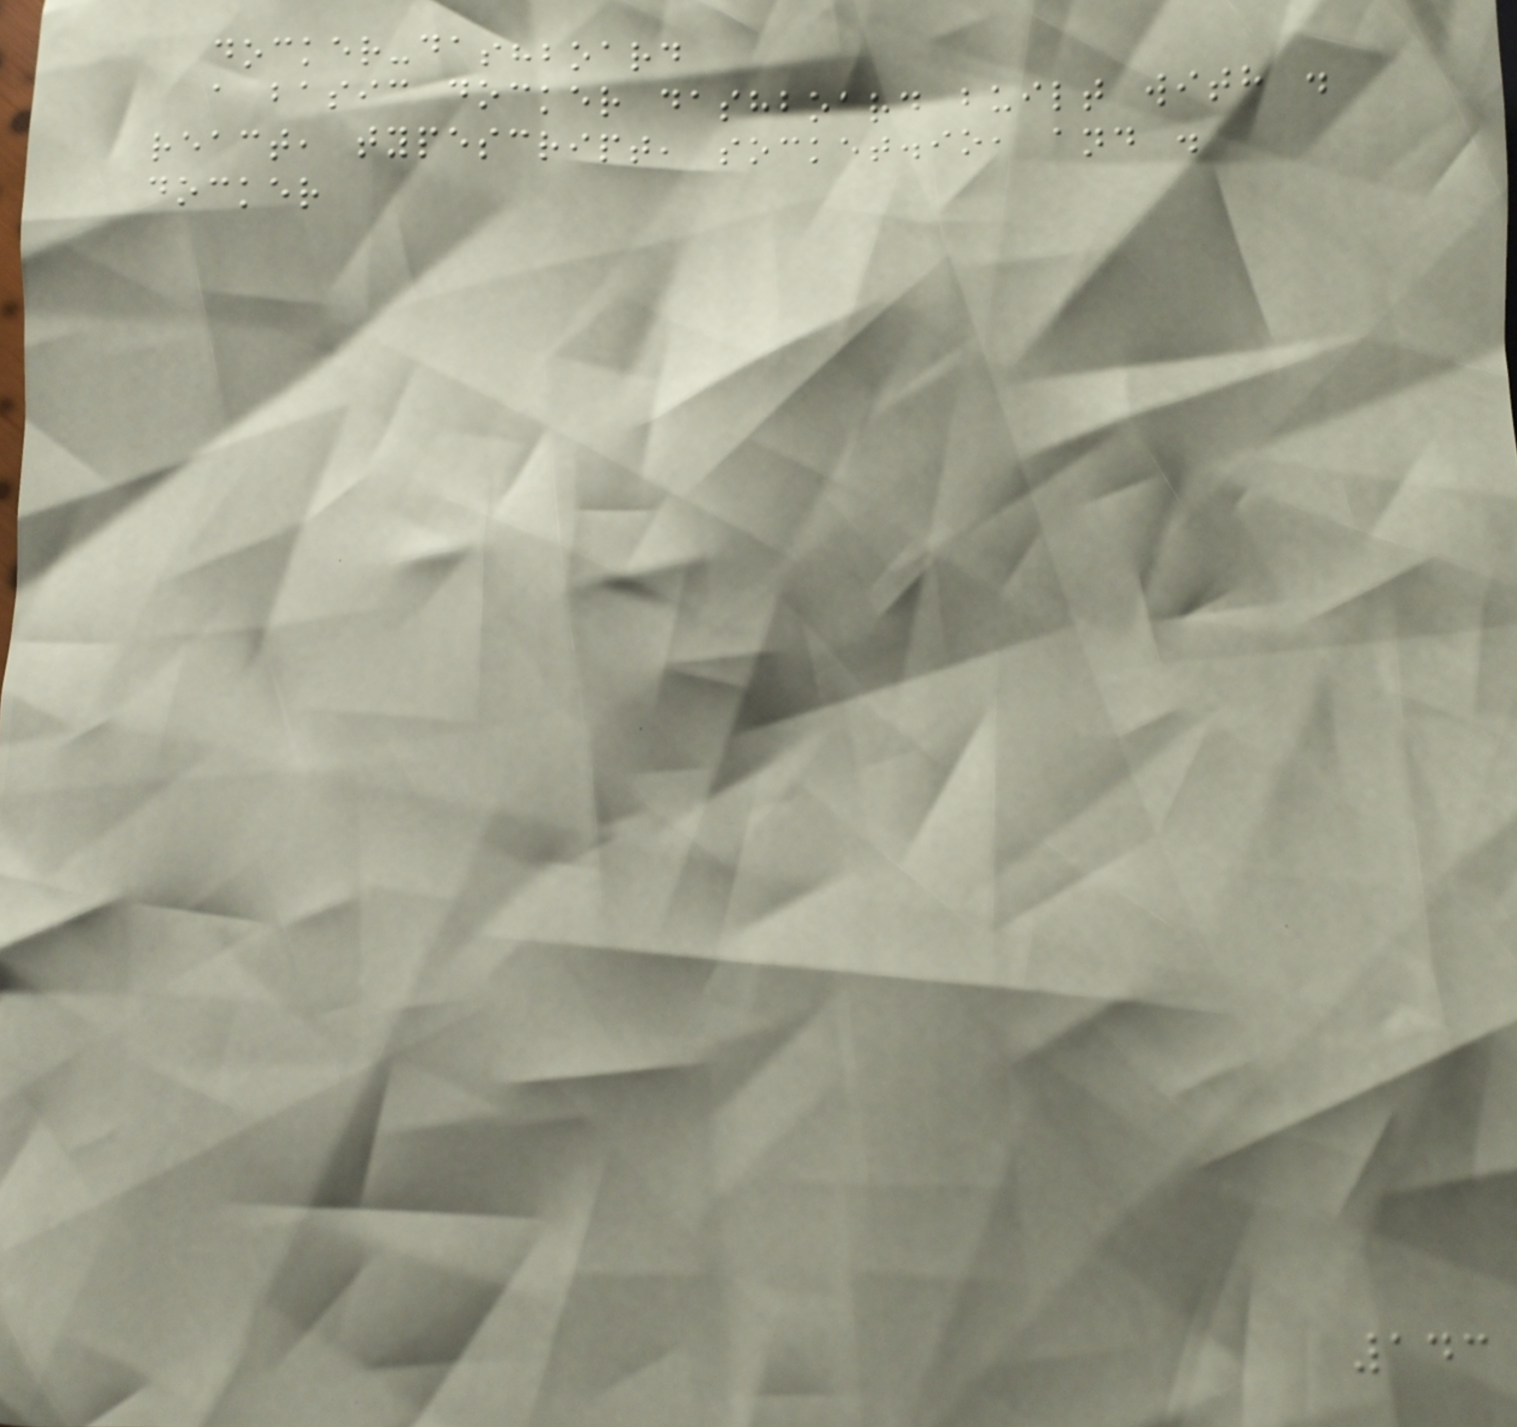docker-dashboard
a basic docker dashboard built with .
react, typescript, socket.io, and .
docker
143
